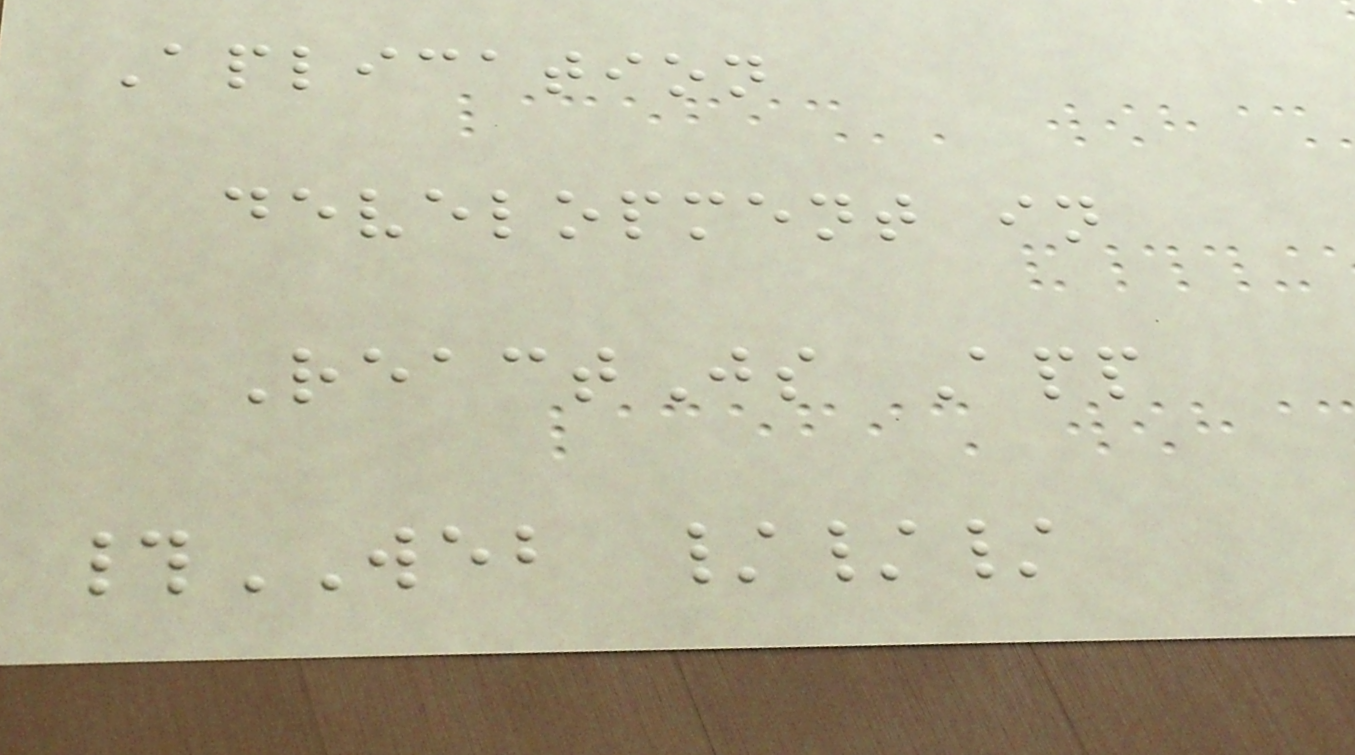Aplication
development in
ReactJs App
#WEB ///
